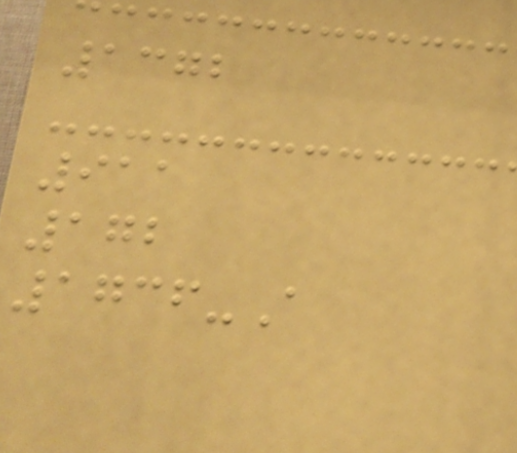1372
911
172
1736-A
